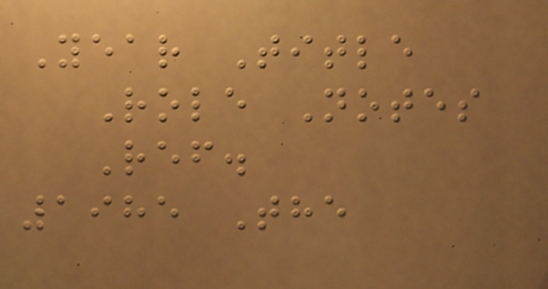Year Title
Role Notes
Ref.
1985 The
